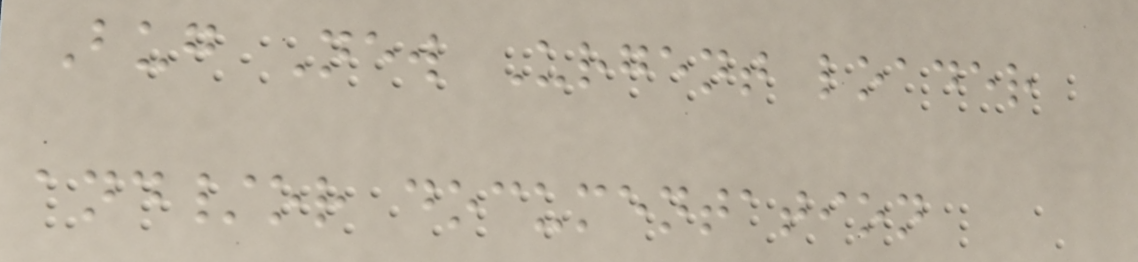Bug New Urgent loader
and/or documentation
